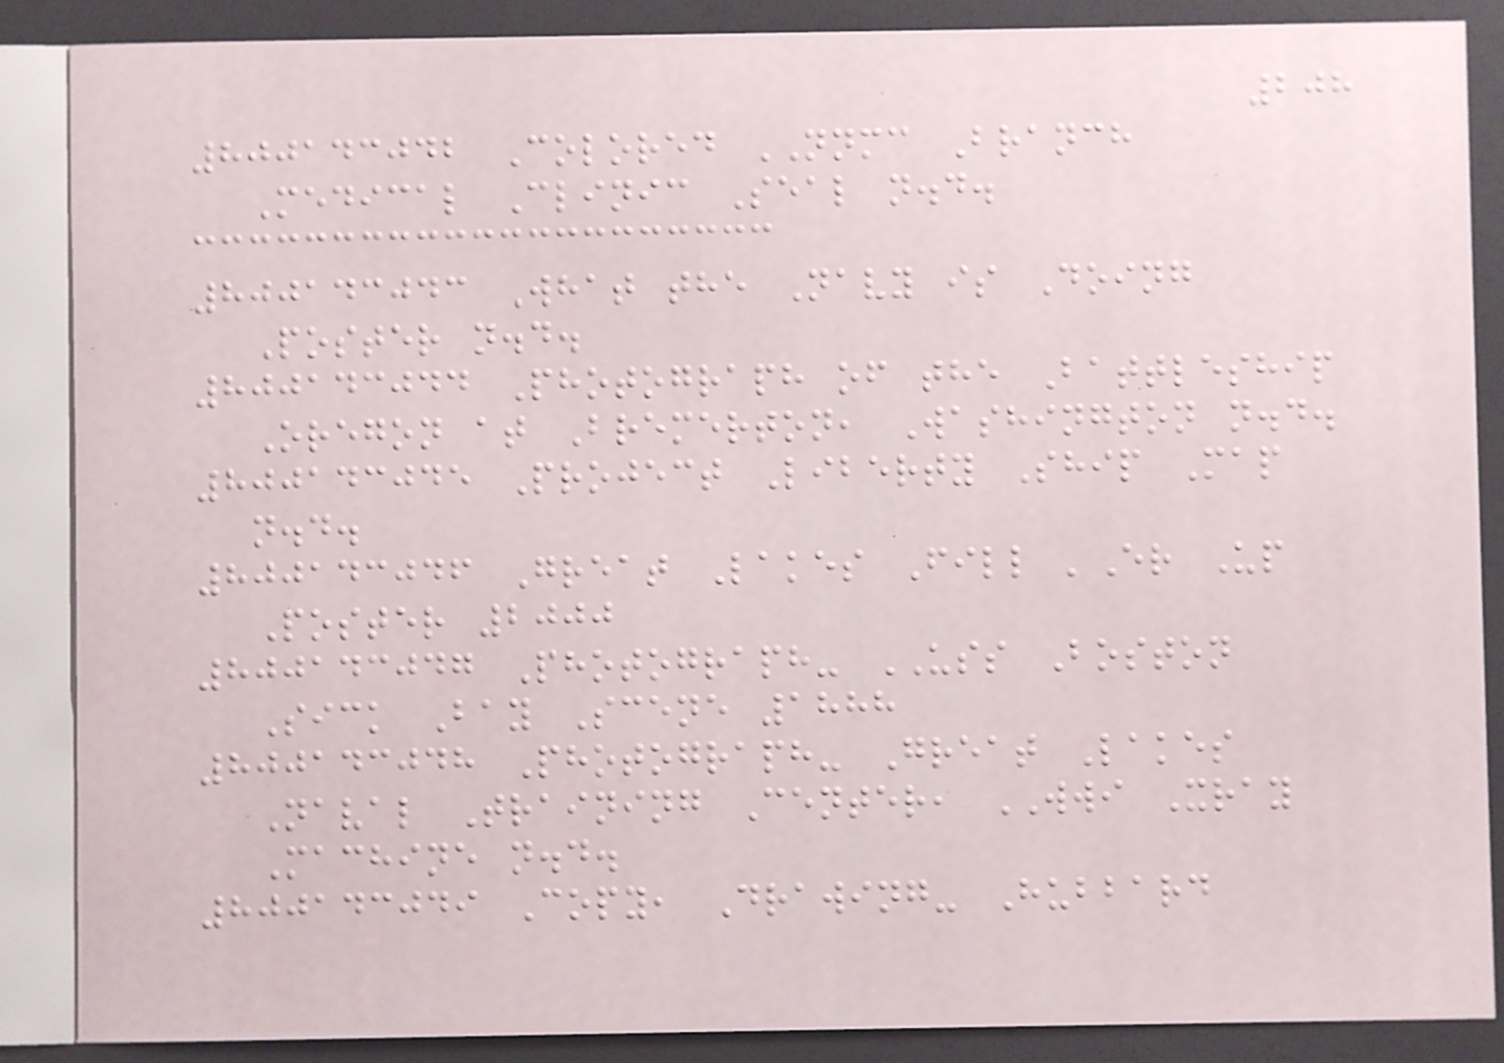208
800143042 Colored NNMC Branch
Medical Clinic Seal n.d.
800143043 What the Navy is Doing
Poster n.d.
800143044 Photograph of the Battleship
Oregon at Bremerton, Washington n.d.
800143045 Project Liberty Ship Map
n.d.
800143046 Great Lakes Fill 'Er Up
Poster 2000
800143047 Photograph- USS Boston
Sick Bay Scene 1888
800143048 Photograph- Great Lakes
Naval Training Center, WWI Xray
Machine n.d.
800143049 Copy, Drawing- Hubbard
